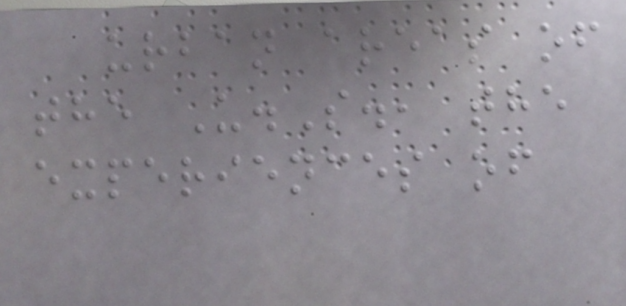urban areas of
the U.S., the
experiences of
